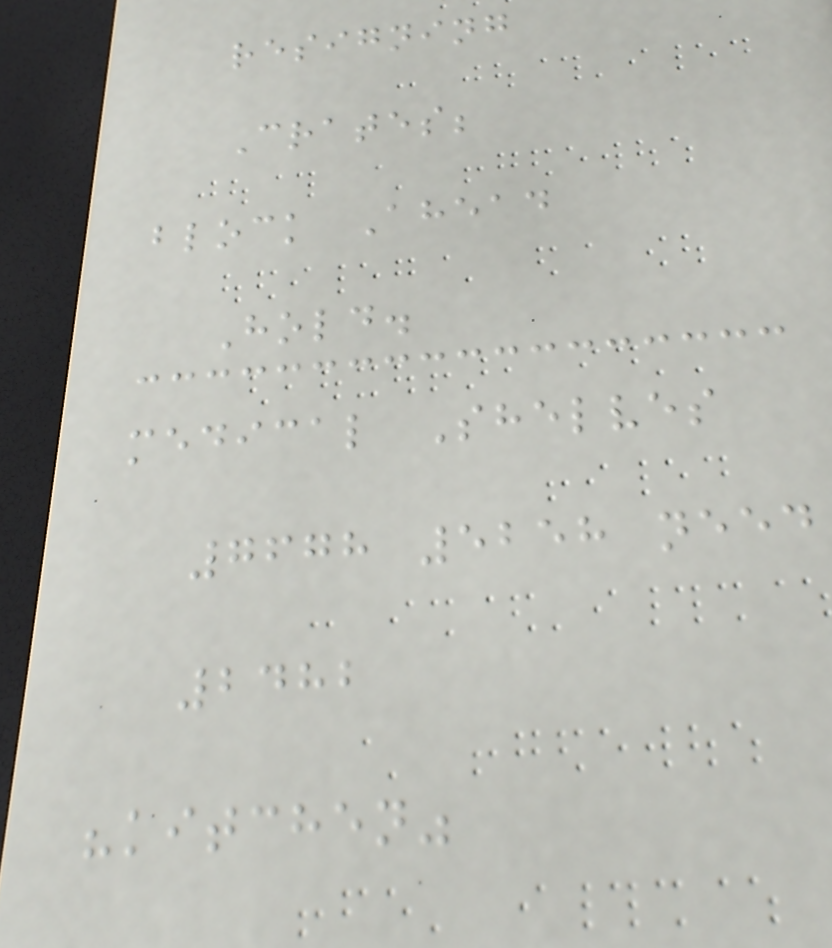resigning
Crates;
block Ahead
Hold.
medical Shelves
7678 5258 need
2482
"kitchen"
